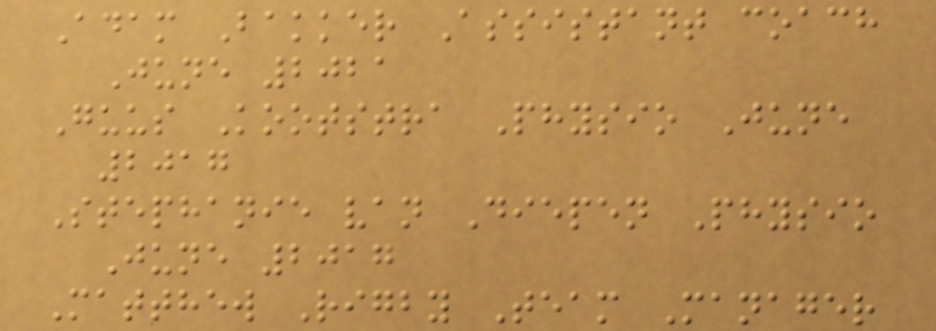Adam Bakker Assistant coach
June 2021
Guus Kootstra Physio June
2017
Stephanie van Diepen Physio
June 2017
Matthew Rigby Team Manager
